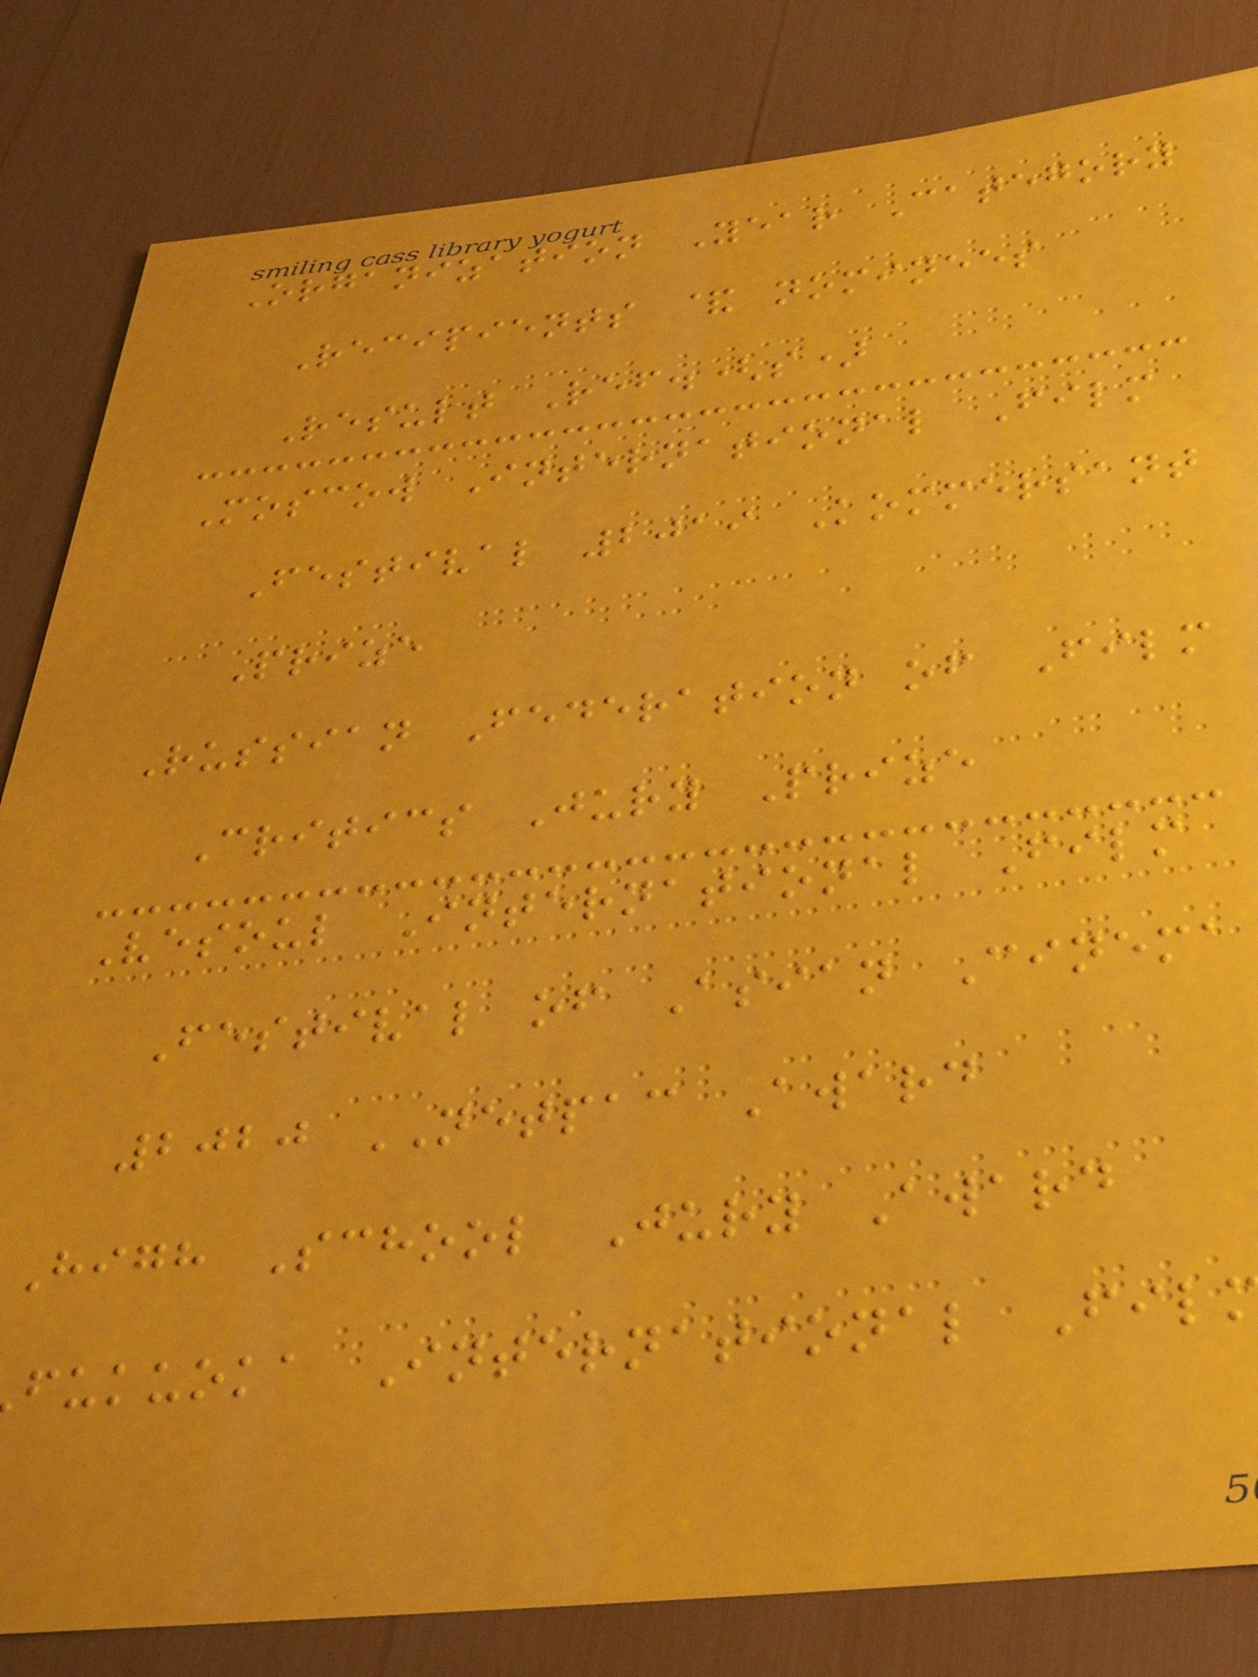Organization Year Category
Recipients & nominees
Result Ref.(s)
Moscow International Film
Festival 2019 Kommersant
Prize
Russian Federation of Film
Critics Jury Prize
Vesoul International Film
Festival of Asian Cinema
2020 NETPAC Award
High School Jury Award
fukuoka International Fil
